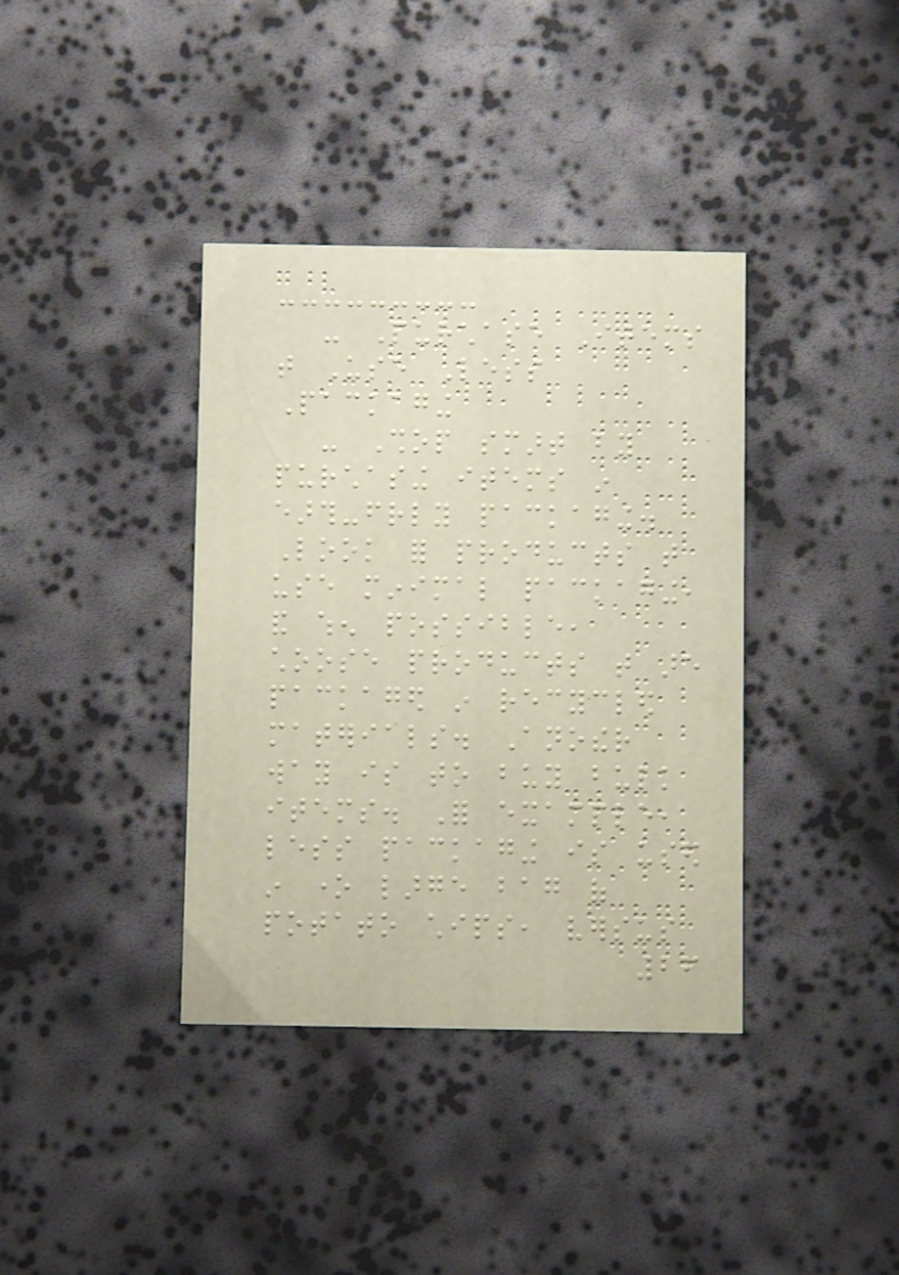- Purchase Items
that Use Less
Packaging
- Shop smart by
purchasing items in
earth-friendly packaging.
Look for products that
use minimal packaging,
and when possible,
choose products that are
packaged in recycled
materials. Another
way is to buy bulk
items. For example,
less packaging is used
in one large bag of
potato chips, versus
26
